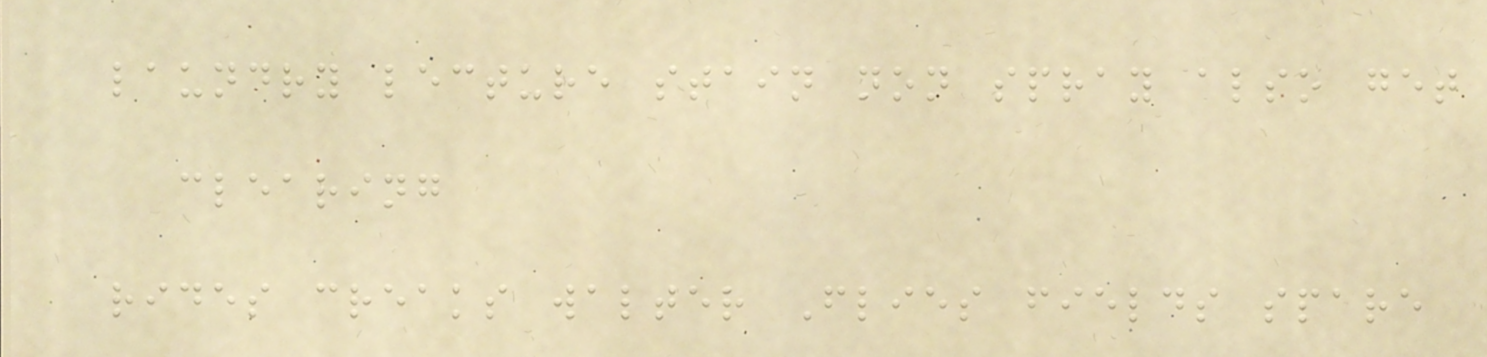laundry lecture stain non spray also get
clearing
rides creaks walter Flies fields spare
